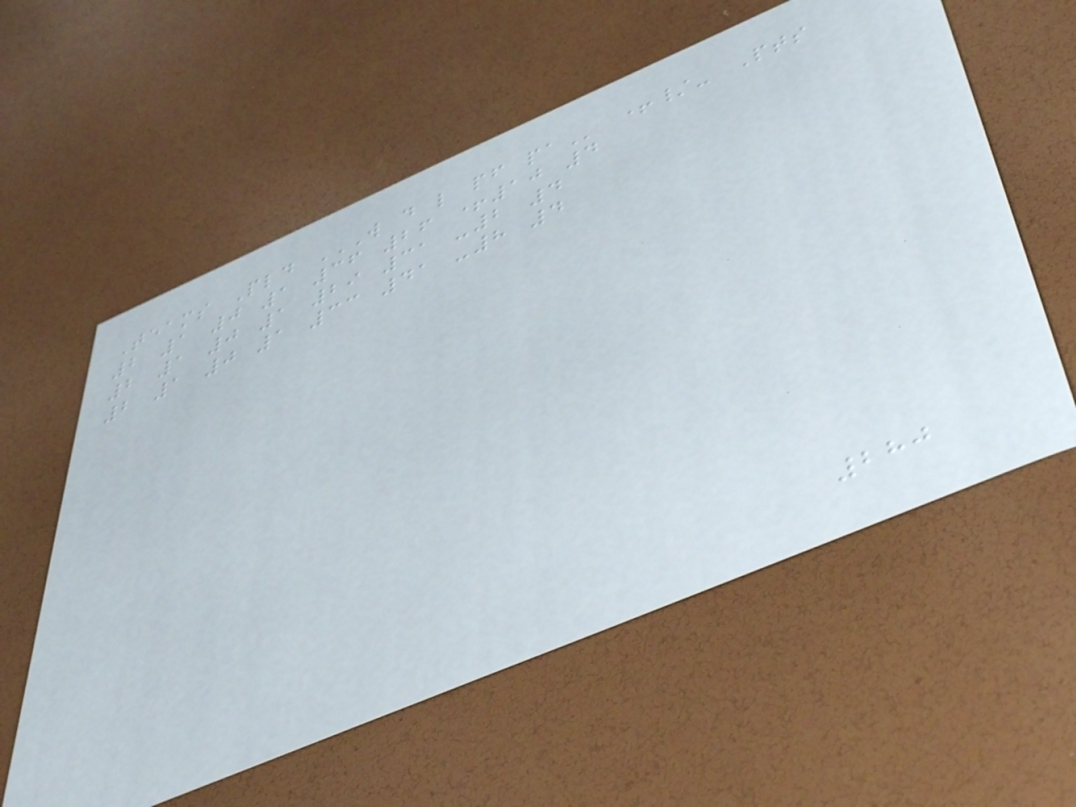Teams Pld W D L PF PA +/- Pts
2 1 0 1 36 26 +10 4
2 1 0 1 29 31 -2 4
2 1 0 1 33 41 -8 4
280
